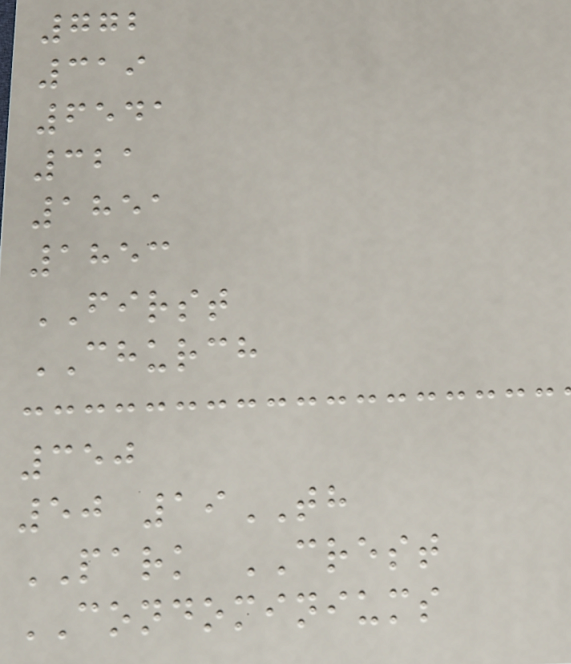772
319
6541
321
1851
1853
FIRST
CHURCH
350
50 19TH
PARK CREST
CONDOMINIUMS
